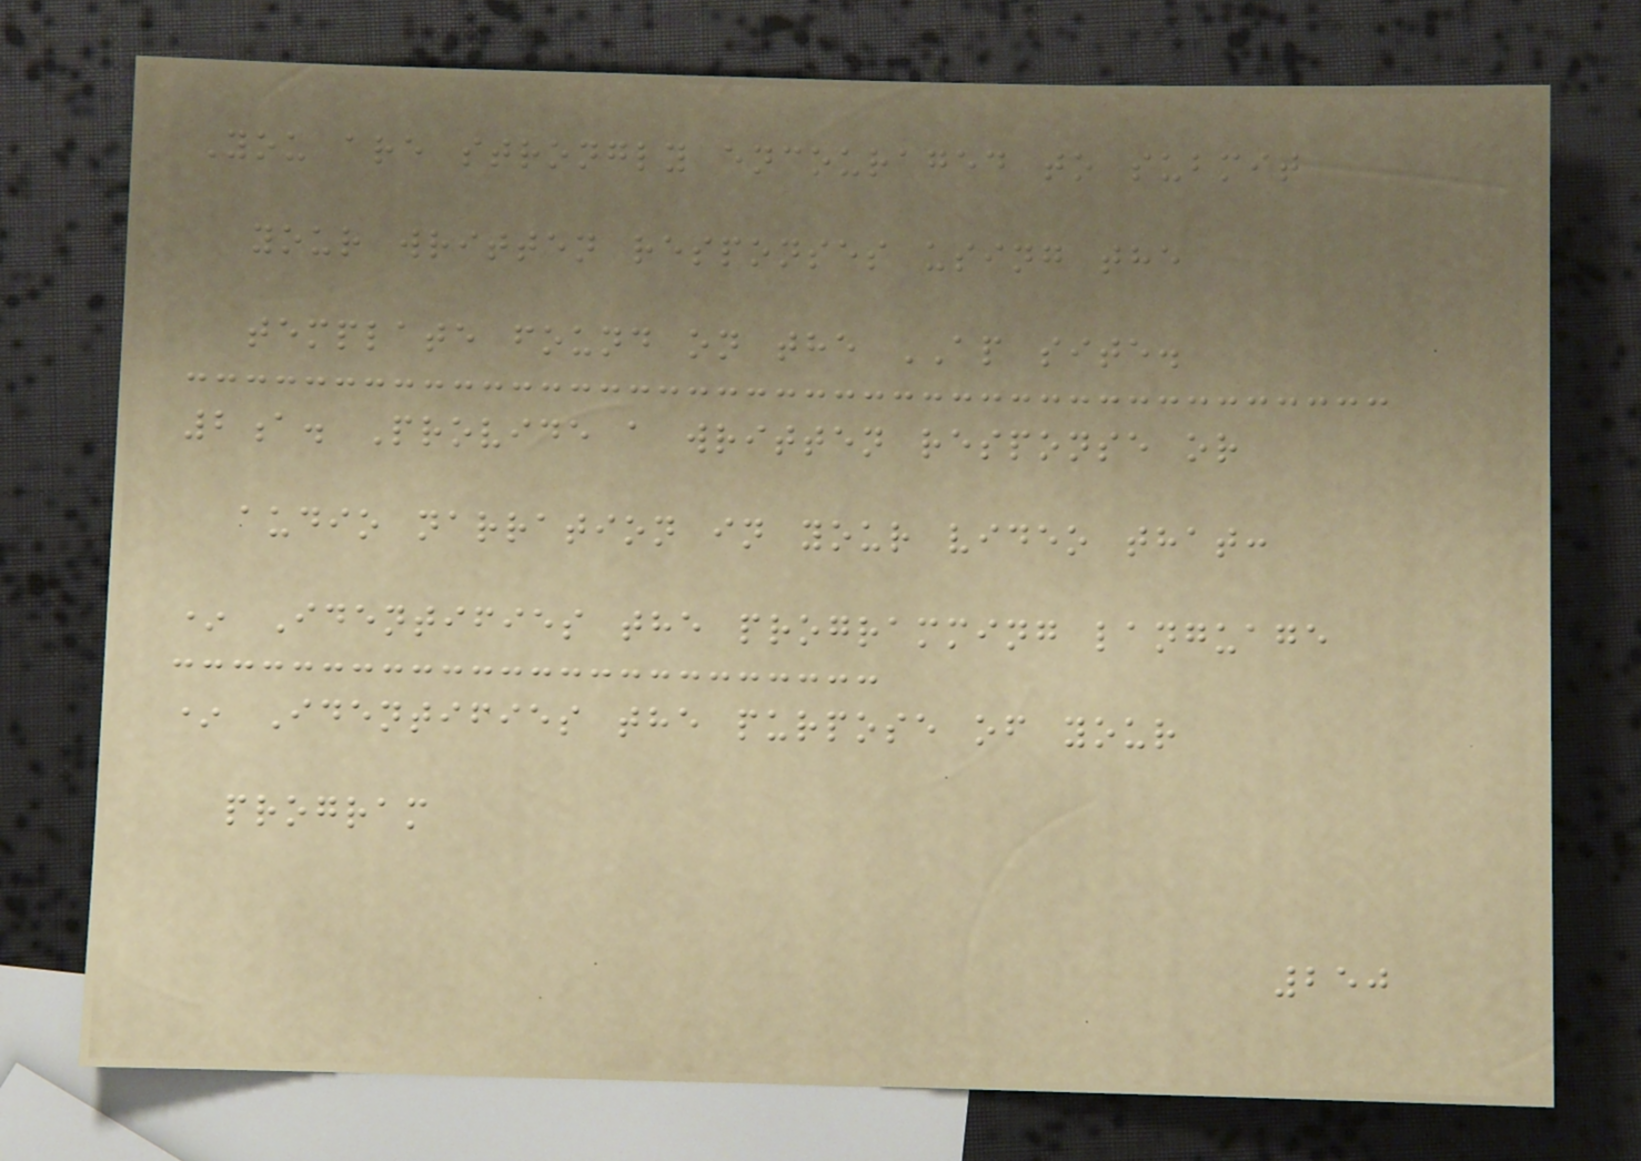You are strongly encouraged to submit
your written responses using the
template found on the AP site.
2a. Provide a written response or
audio narration in your video that:
* Identifies the programming language
* Identifies the purpose of your
program
250
